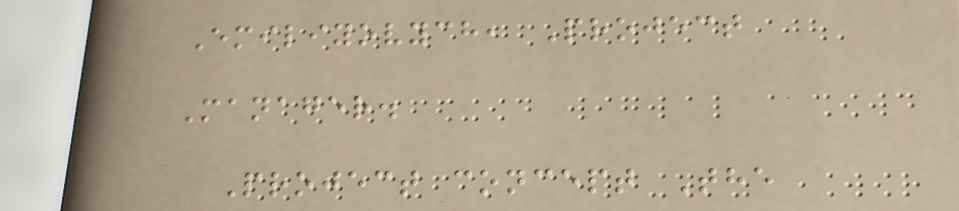Emiliyovych, Project
Manager.
Project concept The
